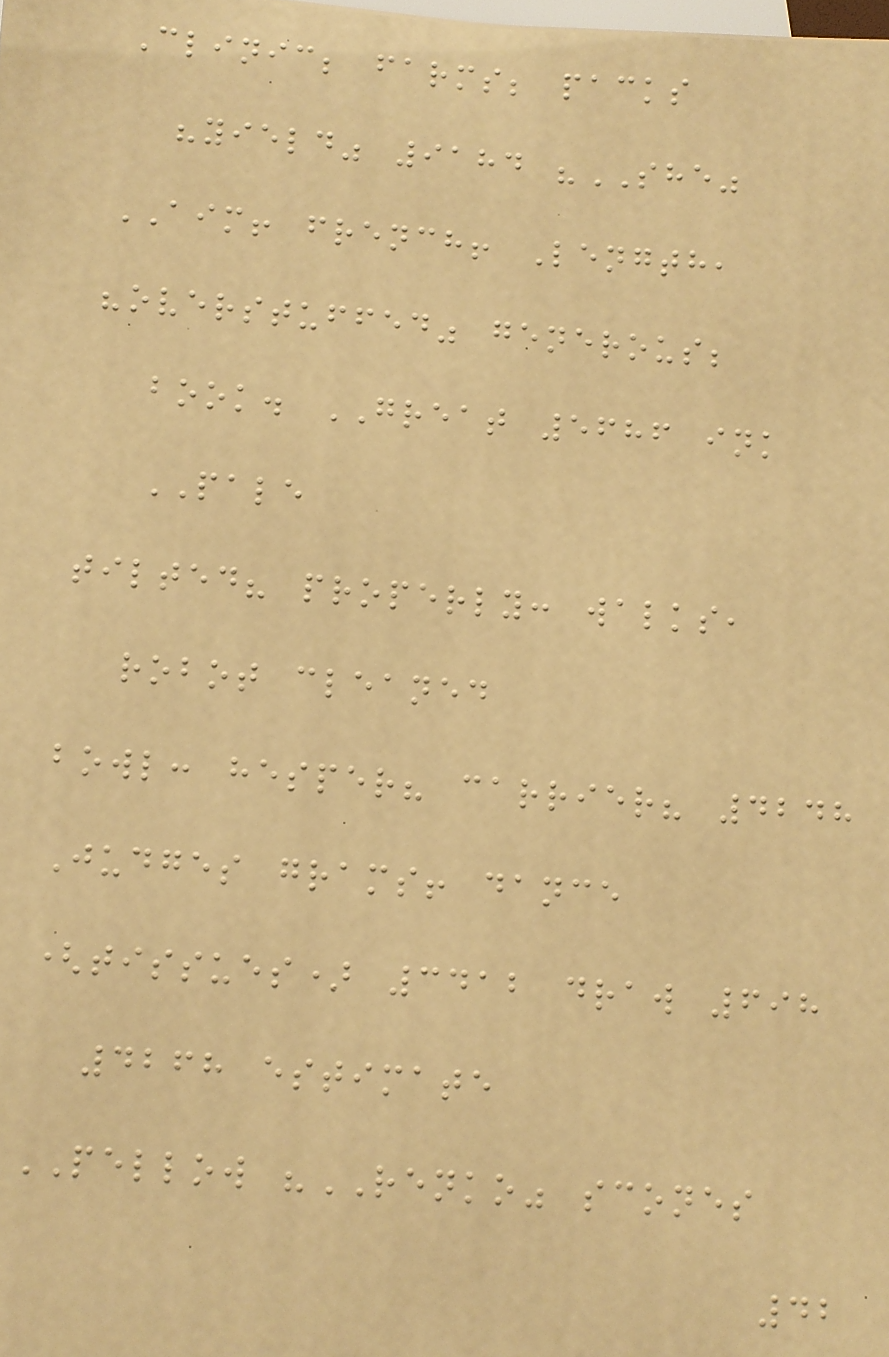Clinic; farms; packs
"yield" 9184 "SHE"
AIM! french! Length,
"overstuffed" generous;
book. GREAT 5686 ink
PALE
tilted? properly: walks,
robot cleaned
bowl: hesper? carrier? 4248
Judges grams! dance
(tissues) 3412 draw 698
4268 estimate
PELLOW "RENKO" scones
42
